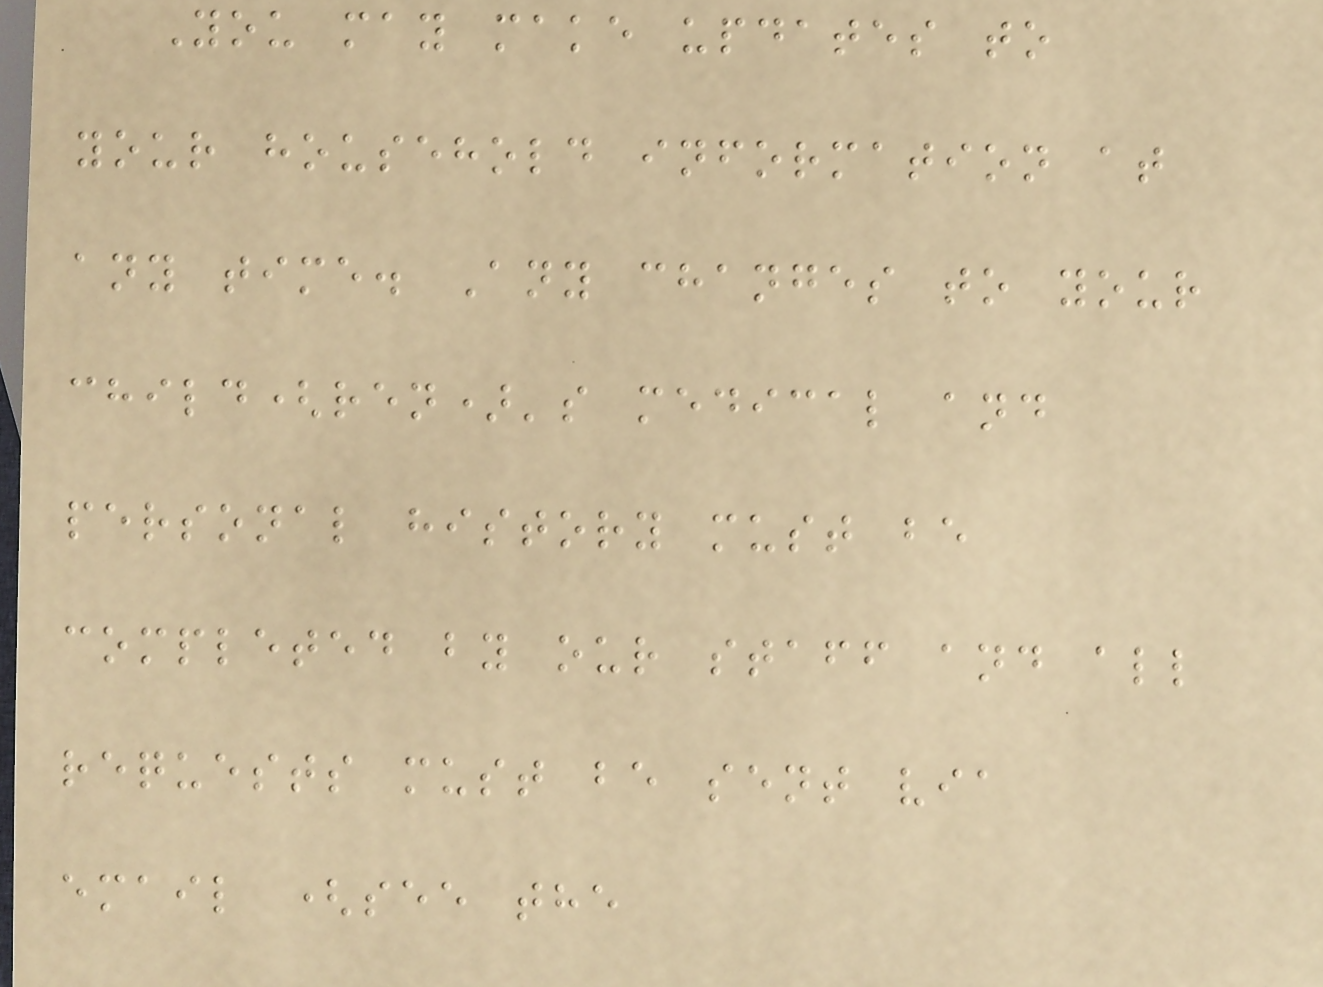You may make updates to
your household information at
any time. Any changes to your
child(ren)'s medical and
personal history must be
completed by our staff and all
requests must be sent via
email (see the
